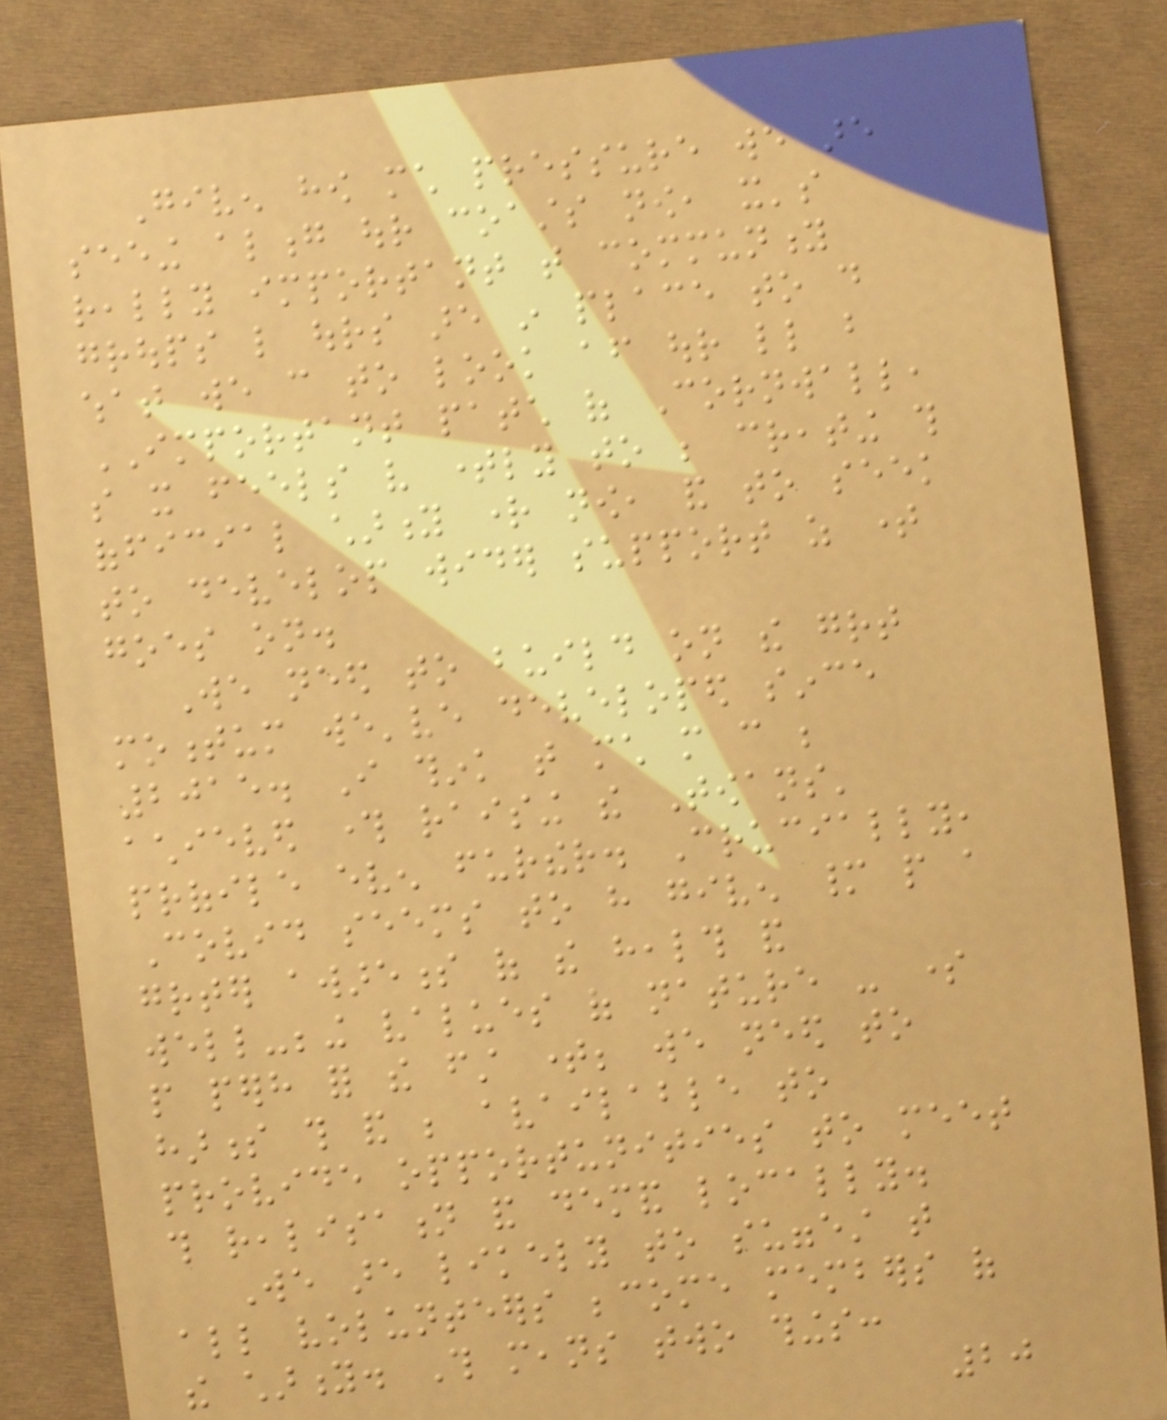Given how much pressure we are
seeing along our coasts now, it's
really important that community
groups like ours are in place to do
what we can to look after our little but
IMPORTANT patch of Cornwall,
so it feels very timely to be creating this
official charity right now, and to seek
to develop wider support as time
goes on.
We need to build on the great
momentum we've developed since
2015. I think that much more can be
achieved through raising the Towans'
profile even further. Crucially,
Covid seems to have given many people a
greater awareness of the health and
well-being values of nature - some
people perhaps for the first time; we need to
harness this and be available to
provide opportunities to meet
this realisation and demand locally.
We are likely to suggest that
all volunteers become members of
the charity. This means two things:
20
